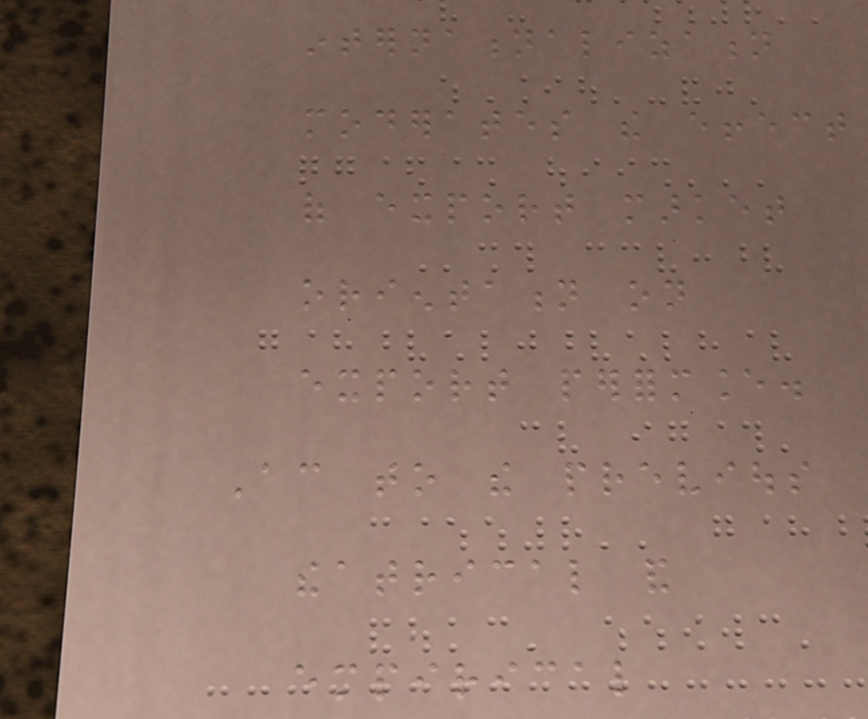internationalization
moderates the effect
of export market
orientation on
export performance.
According to the previous
theatrical and
empirical
